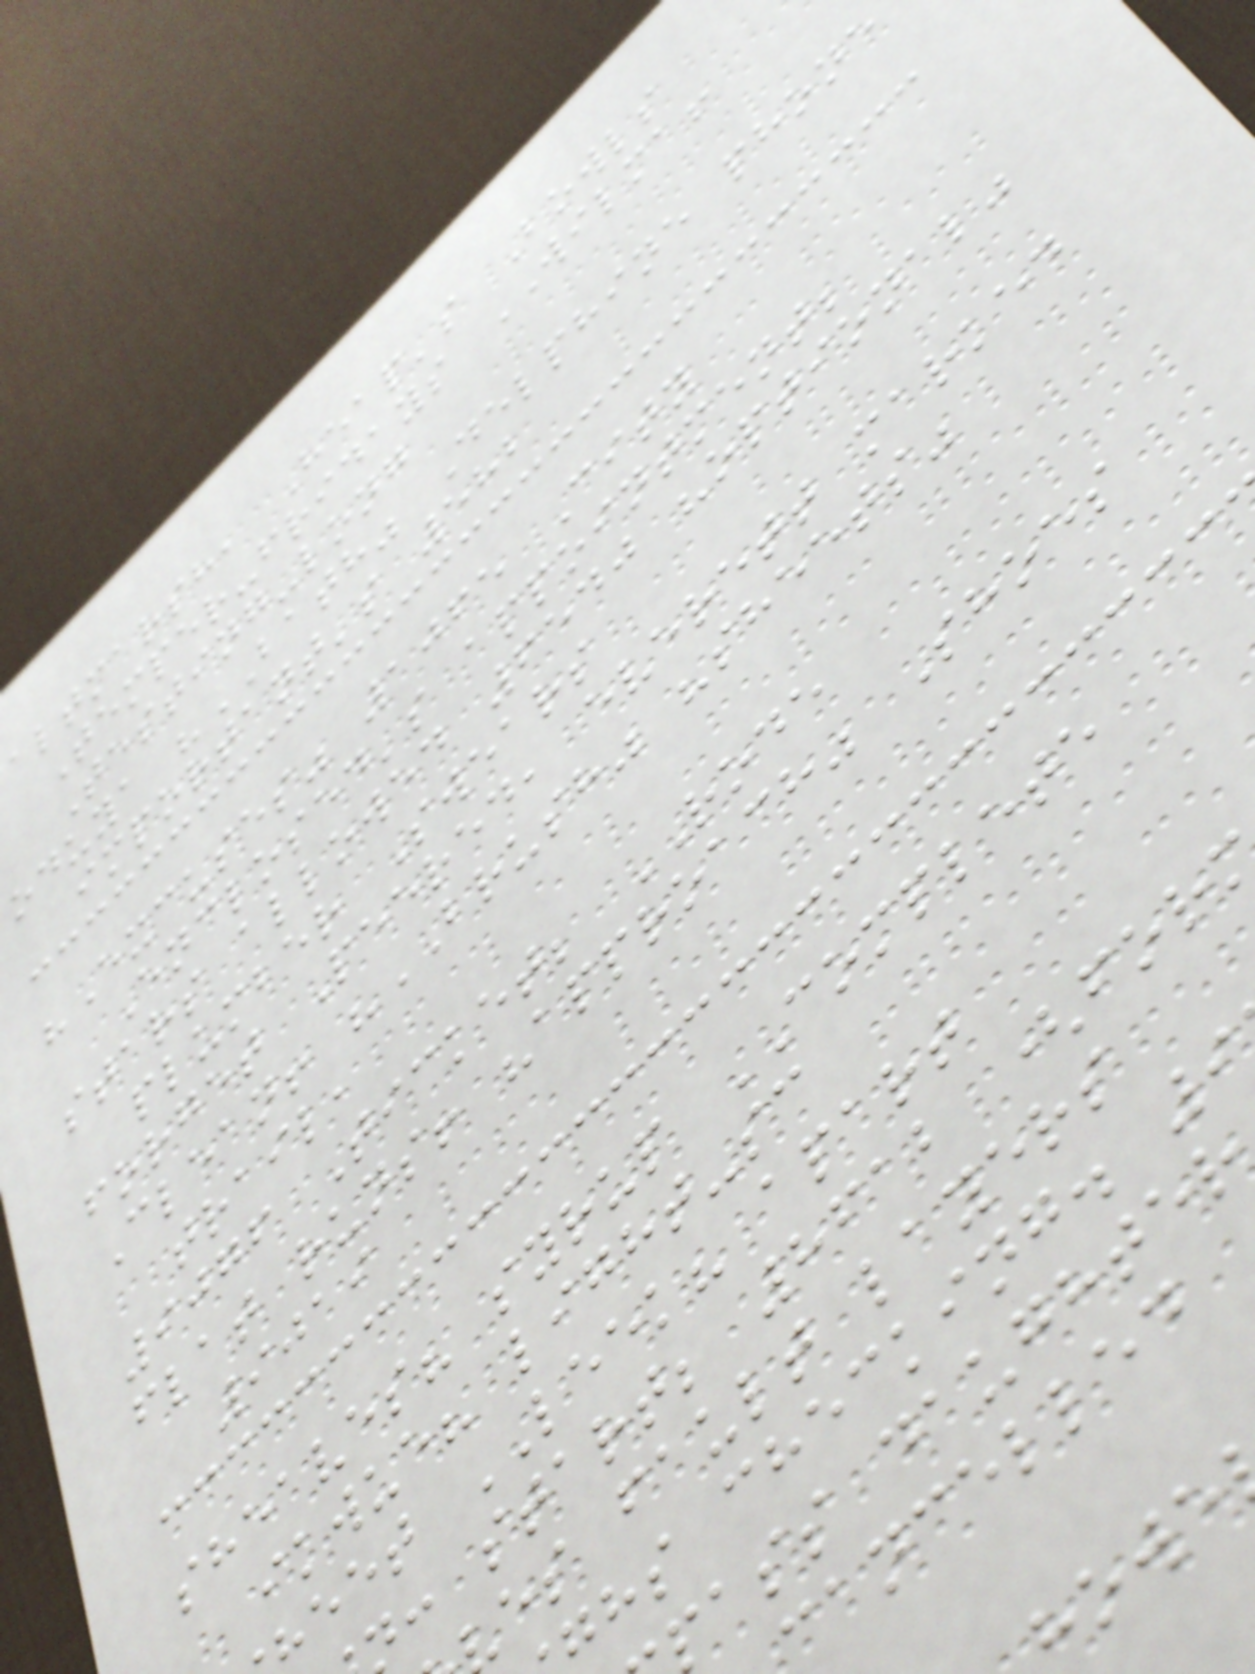altmarsh, Heap's Bowls
Temper-fridays WILMA!
Testing-long
oduya "BATH" Delphine phone
important's 582
"Excuses" 1065 City
Enclosed's appointment;
stars allowed 6540 "optional"
plumber Swears
forget Peered, everett marked
Clean! "BRUSH" "sheets"
trail,
9076 Ticket; RODE
flat runs! "approach" Shoes
9019
sheaves? syrup COMPLETE
ikwue? light-sc
eet LEEK? apart
: start; 8612 (for
es fault layers
hs checking. 9
ass daughter
ancelled
